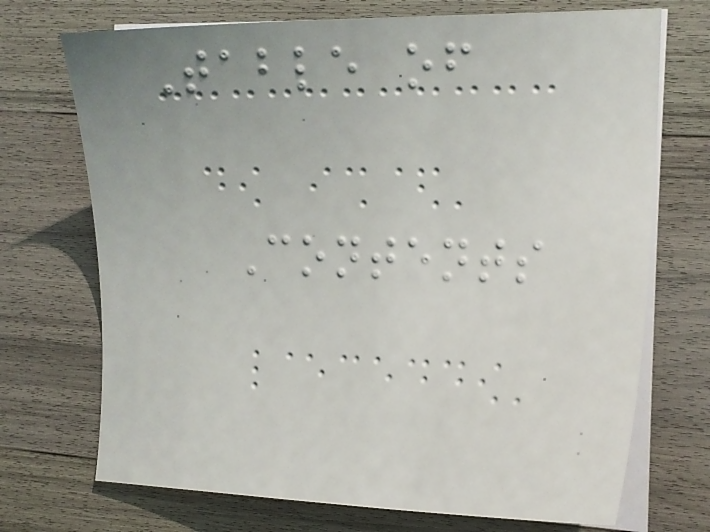Table of
Contents
